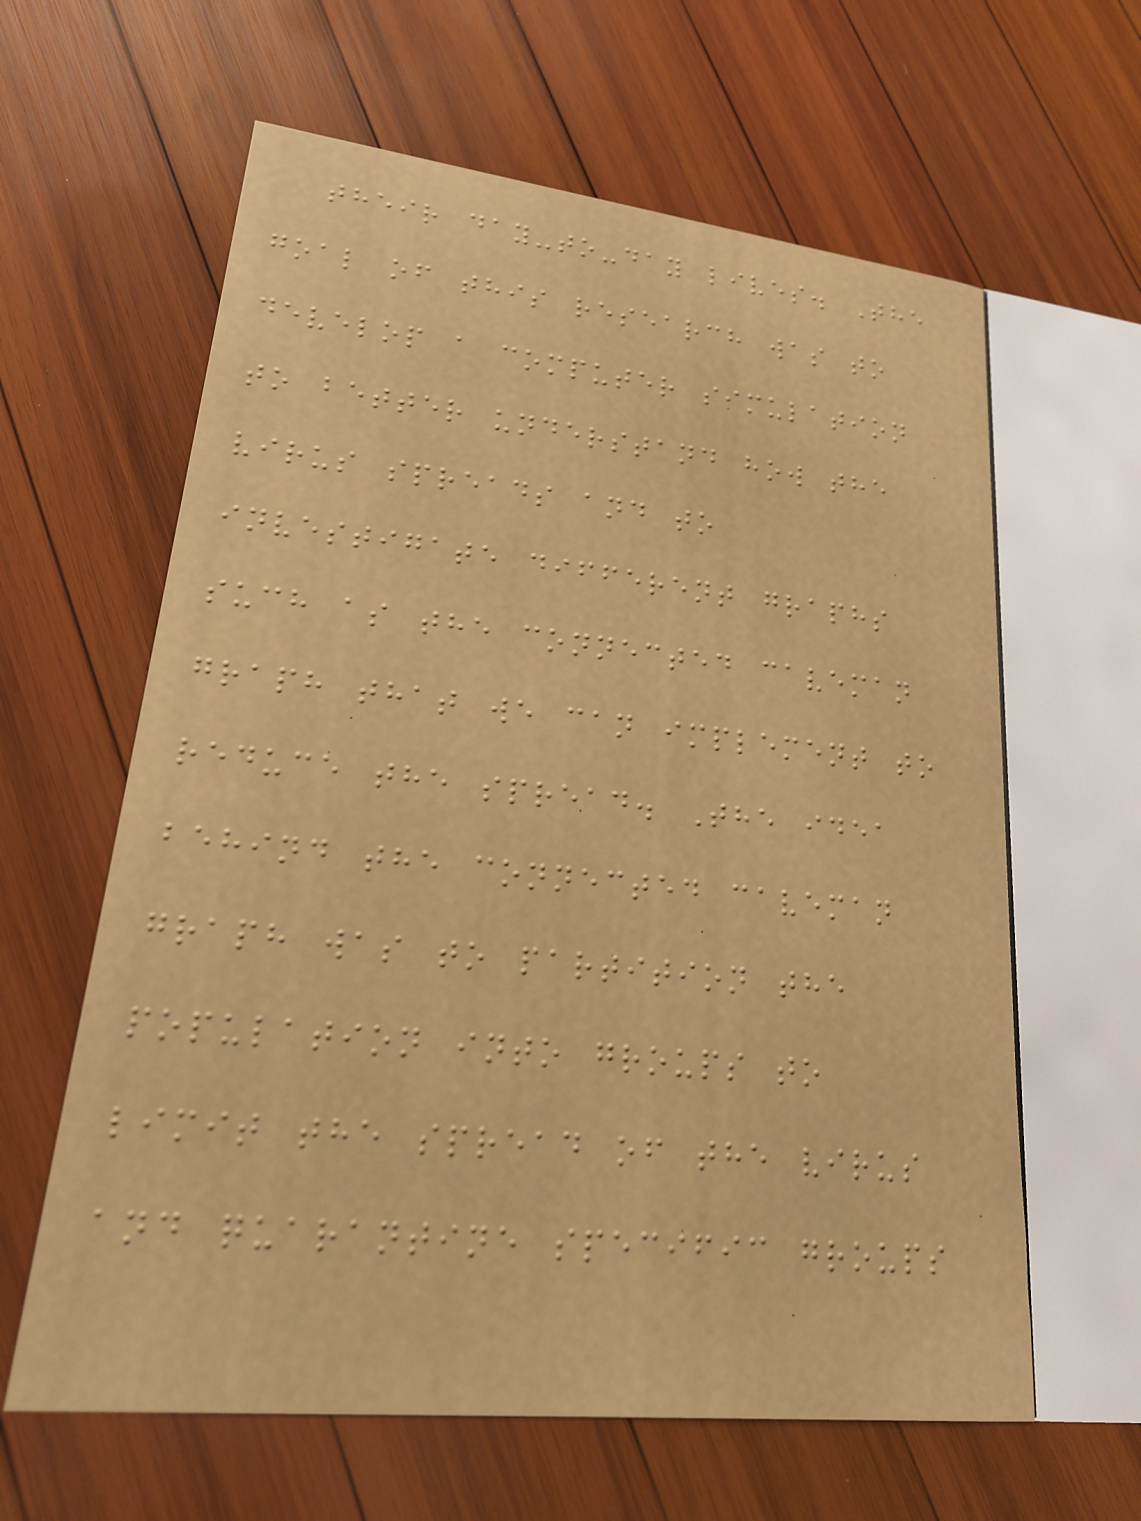their day-to-day lives. The
goal of this research was to
develop a computer simulation
to better understand how the
virus spreads and to
investigate different graphs
such as the connected caveman
graph that we can implement to
reduce the spread. The idea
behind the connected caveman
graph was to partition the
population into groups to
limit the spread of the virus
and quarantine specific groups
